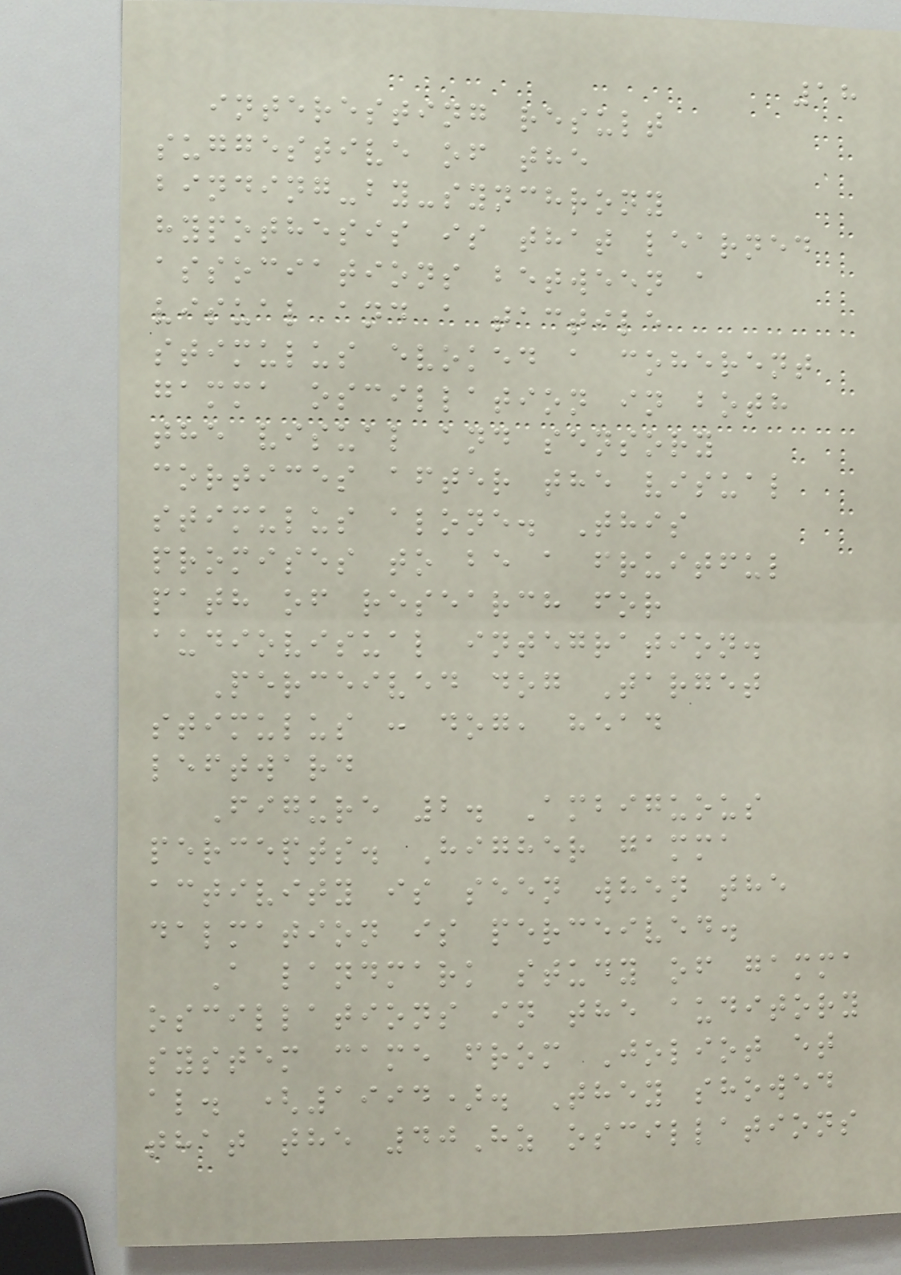18
interesting result
suggestive of the
binding-by-synchrony
hypothesis is that learned
associations between a
visual and a tactile
stimulus evoked a coherent
gamma oscillation in both
the visual and sensory
cortices after the visual
stimulus alone. This
promises to be a fruitful
path of research for
audiovisual integration.
Perceived dog Target
stimulus : dog, head
leftward
Figure 2. Ambiguous
percepts. Higher gamma
activity is seen when the
dalmation is perceived.
A landmark study of gamma
oscillations in the auditory
system came from Joliot et
al. (1994). They showed
that the 40Hz oscillations
